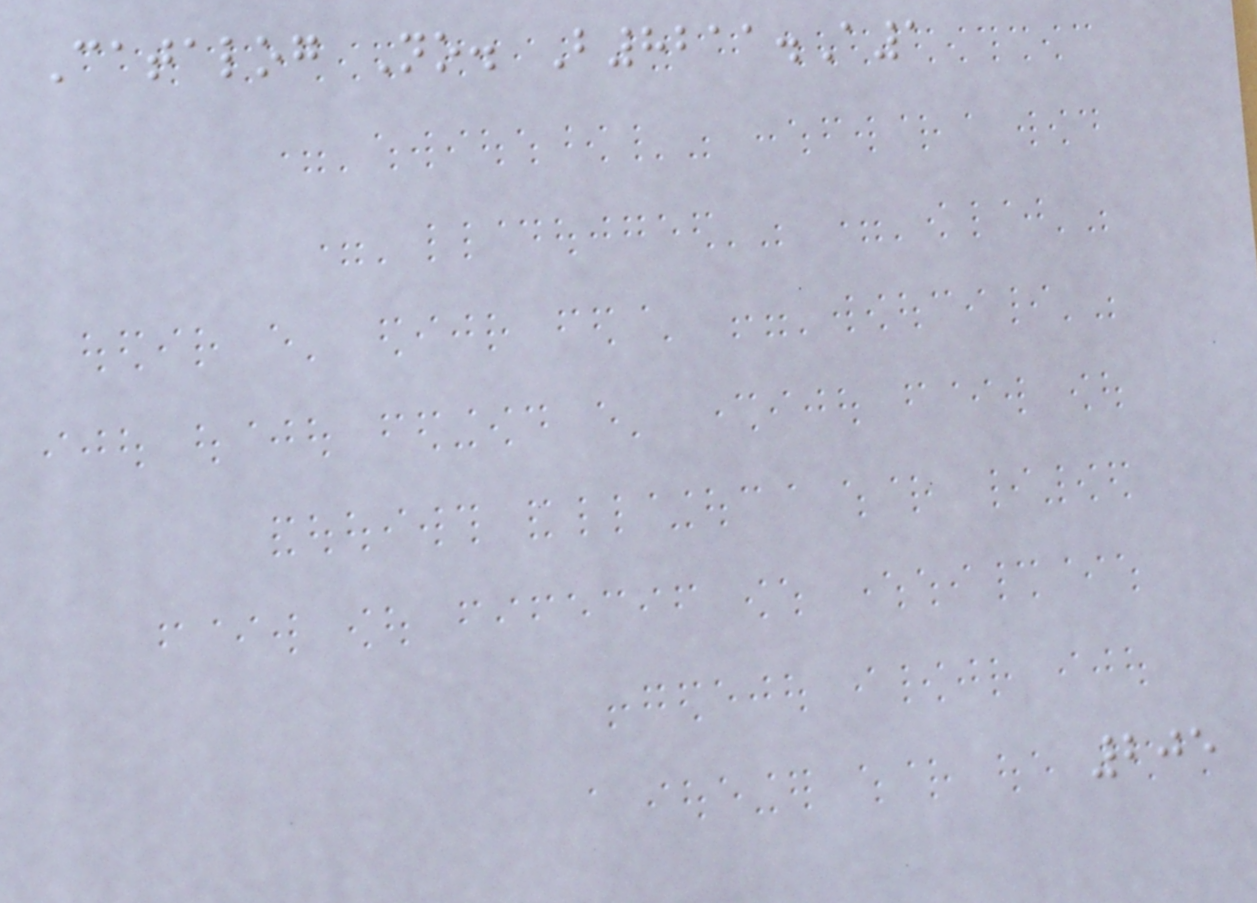Catalog No. B8211.A1
205
